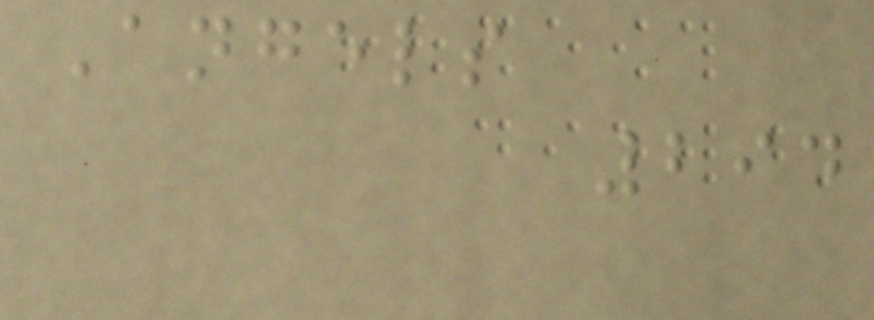Angels
294
